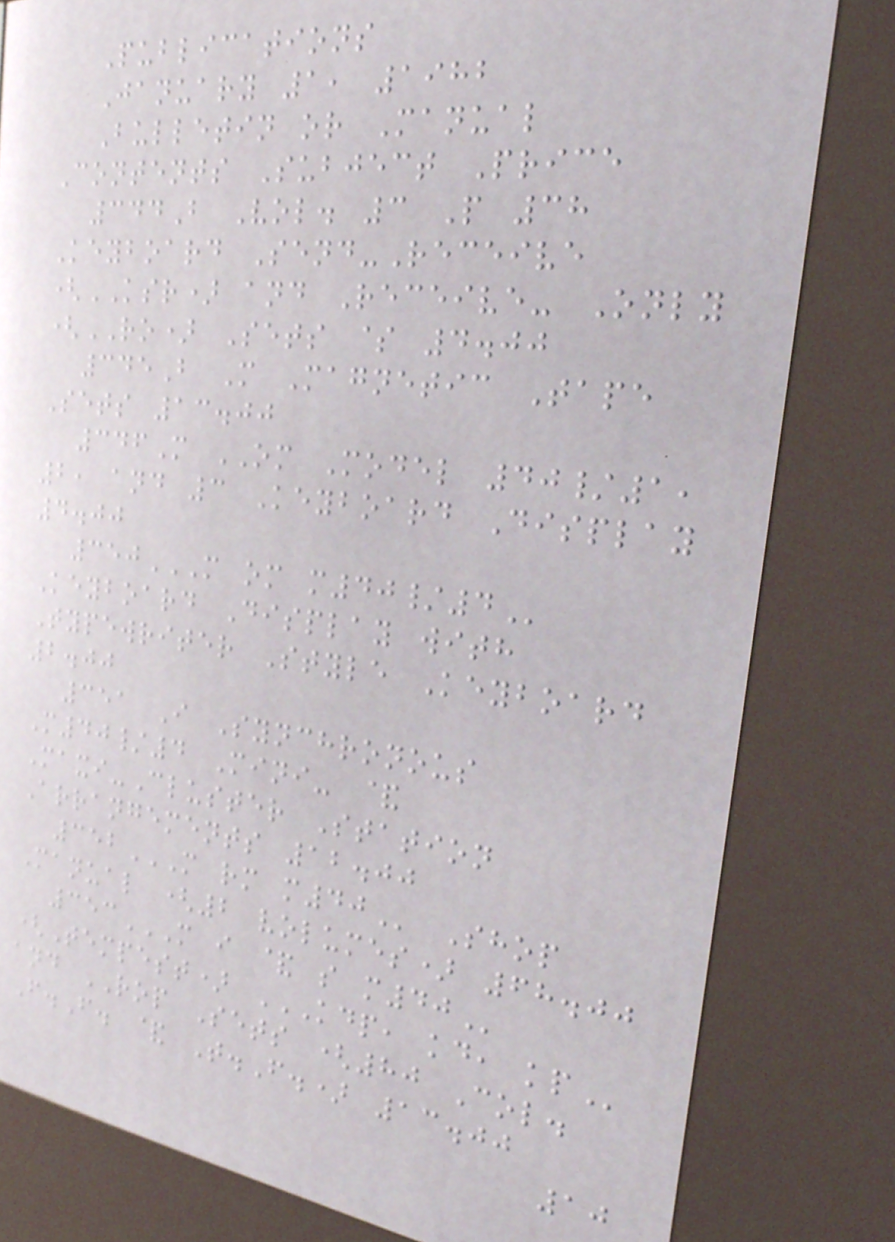Publications
January 1, 1982
Bulletin or Manual
Contents Subject Price
344B Vol. 3 P 38
Keyboard Send-Receive
(KSR) and Receive- Only
(RO) Sets $ 4.00
345B M Magnetic Tape
Sets 13.00
346M OM Model 40/1,
2, and 3 Keyboard Display
4.00
350M OM M40/4
Keyboard Display with
Typewriter Style Keyboard
2.00
351 I Synchronous
M40/4 Mini- &
Maxi-Cluster Station
Arrangements 12.00
352M RM M40 Shop
Manual (2 volumes) 68.00
353M I & S M40
(Tempest) KDP, KD, KP
and ROP Sets (80 Col.
F.F. & T.F.) 13.00
10
